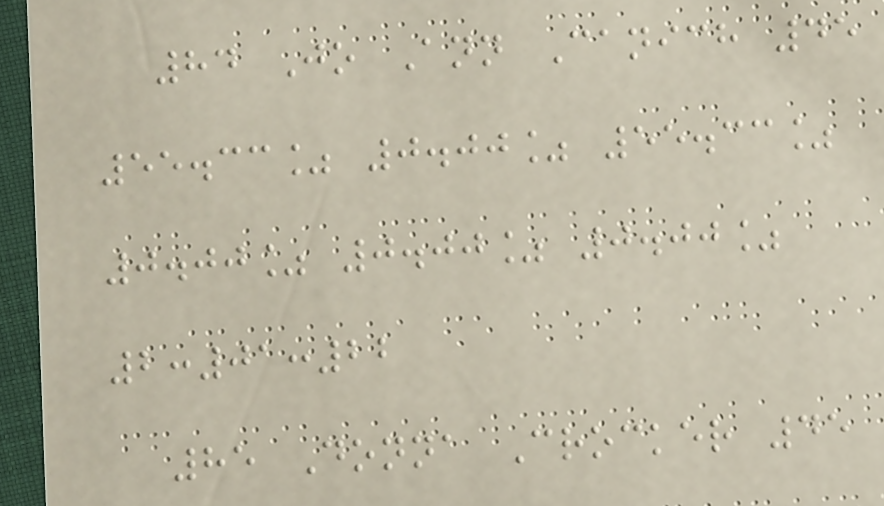84 Jo Ann Canich 45
55.33% 0.00% 55.33%
0.00% 0.00% 0.00%
2:01:22
85 Donna Crocker 45
